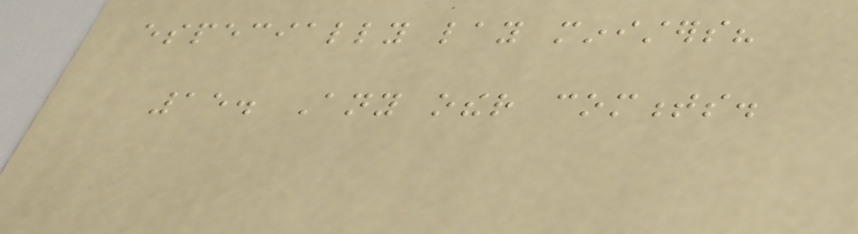especially lay ministers?
15. Any other comments.
